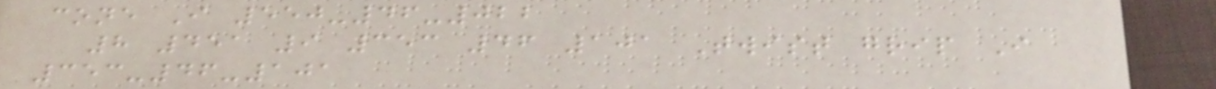cone I 550-46-022
8 451 9 353 46 101 Twist grip I
353-46-101
